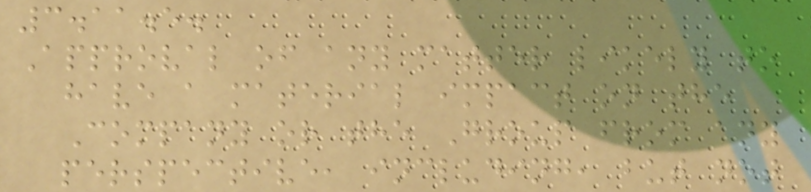3.11.5.
Approval of any matter likely to
have a material impact on the
Company or the Group from any
perspective, including, but not
